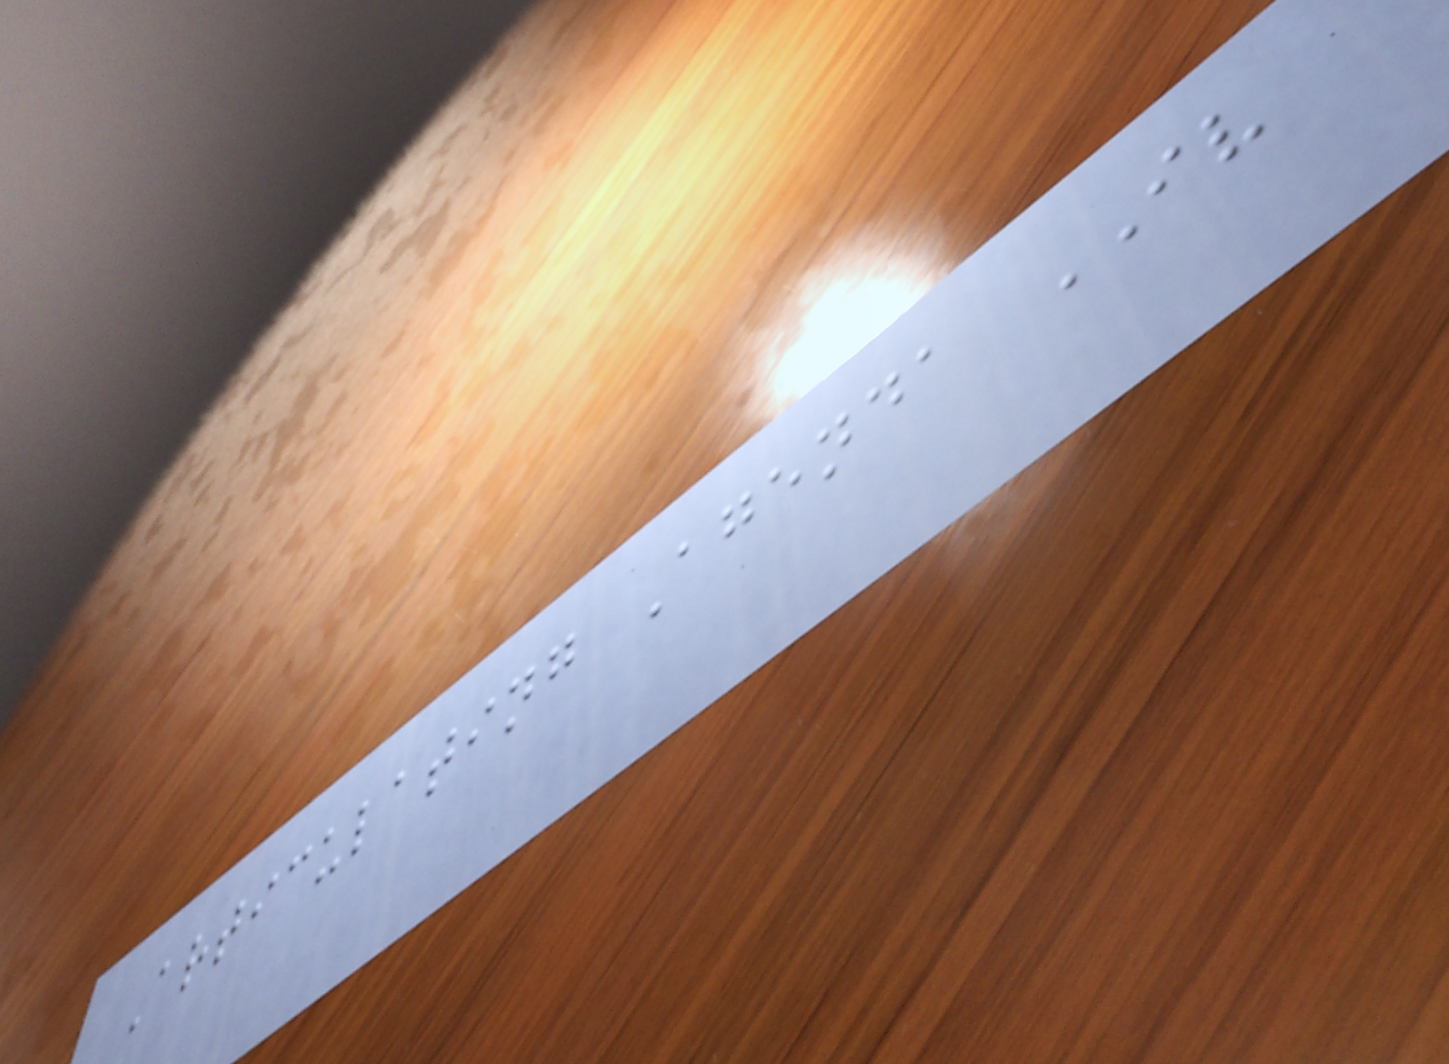Articulating Agenda IV
